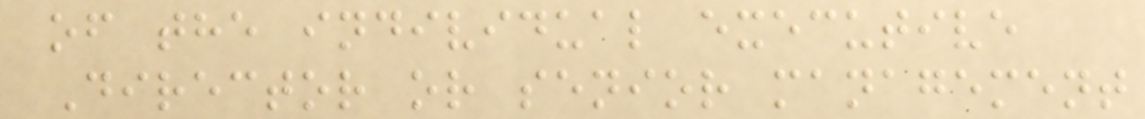of the individual executive
Director or senior management
